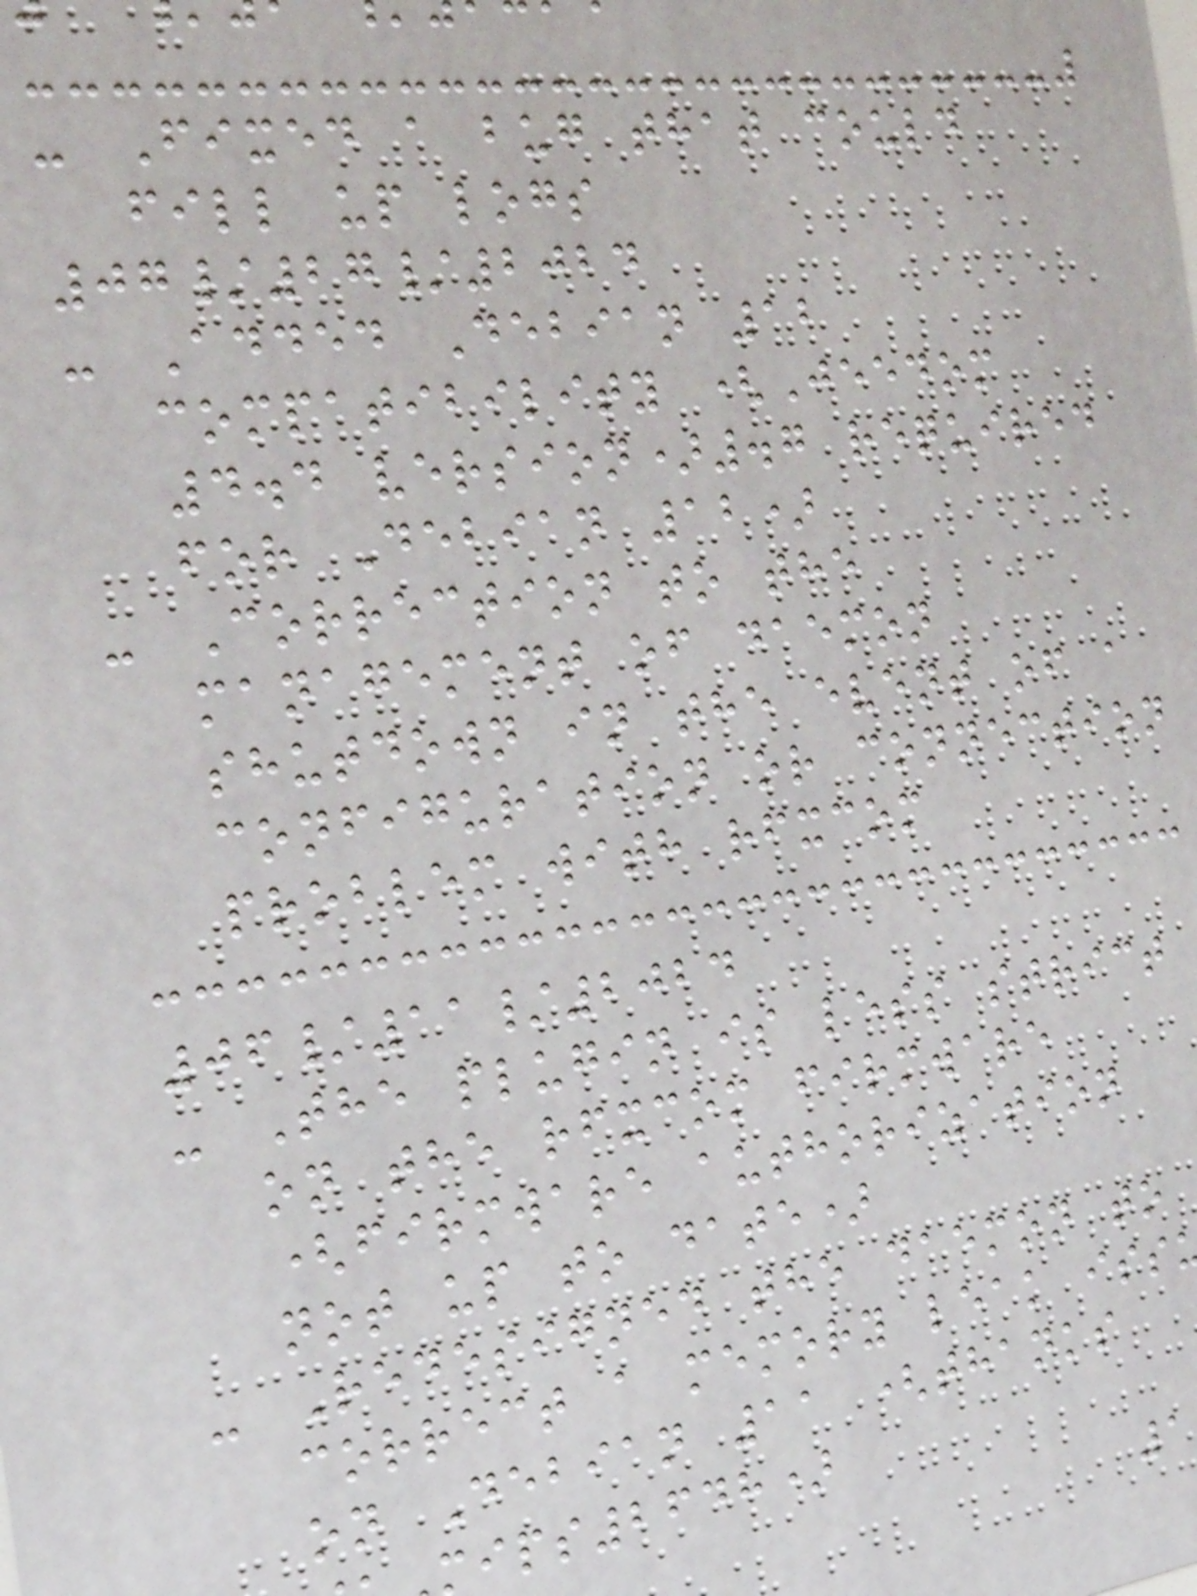- Fixed a bug that could
fill up logs
07/27/2024
- Added Debian 12
compatibility (Jeedom
4.4 version).7 required
for Debian 12)
- Correction to the
management of daemon
shutdown in the event of a
configuration or connection
problem with rfxcom
06/11/2024
- The plugin is less strict
on the rfxcom firmware
(firmware authorization
not up to date)
- Redesigned the daemon to
correct a memory leak iss
on Debian 11 (thanks
ips2648)
